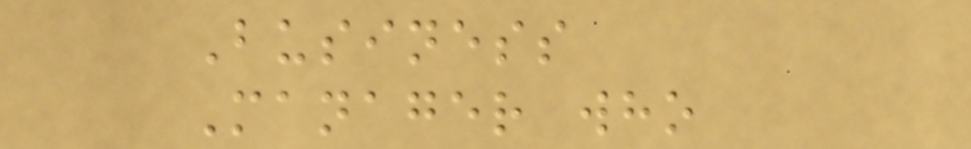Business
Manager who
